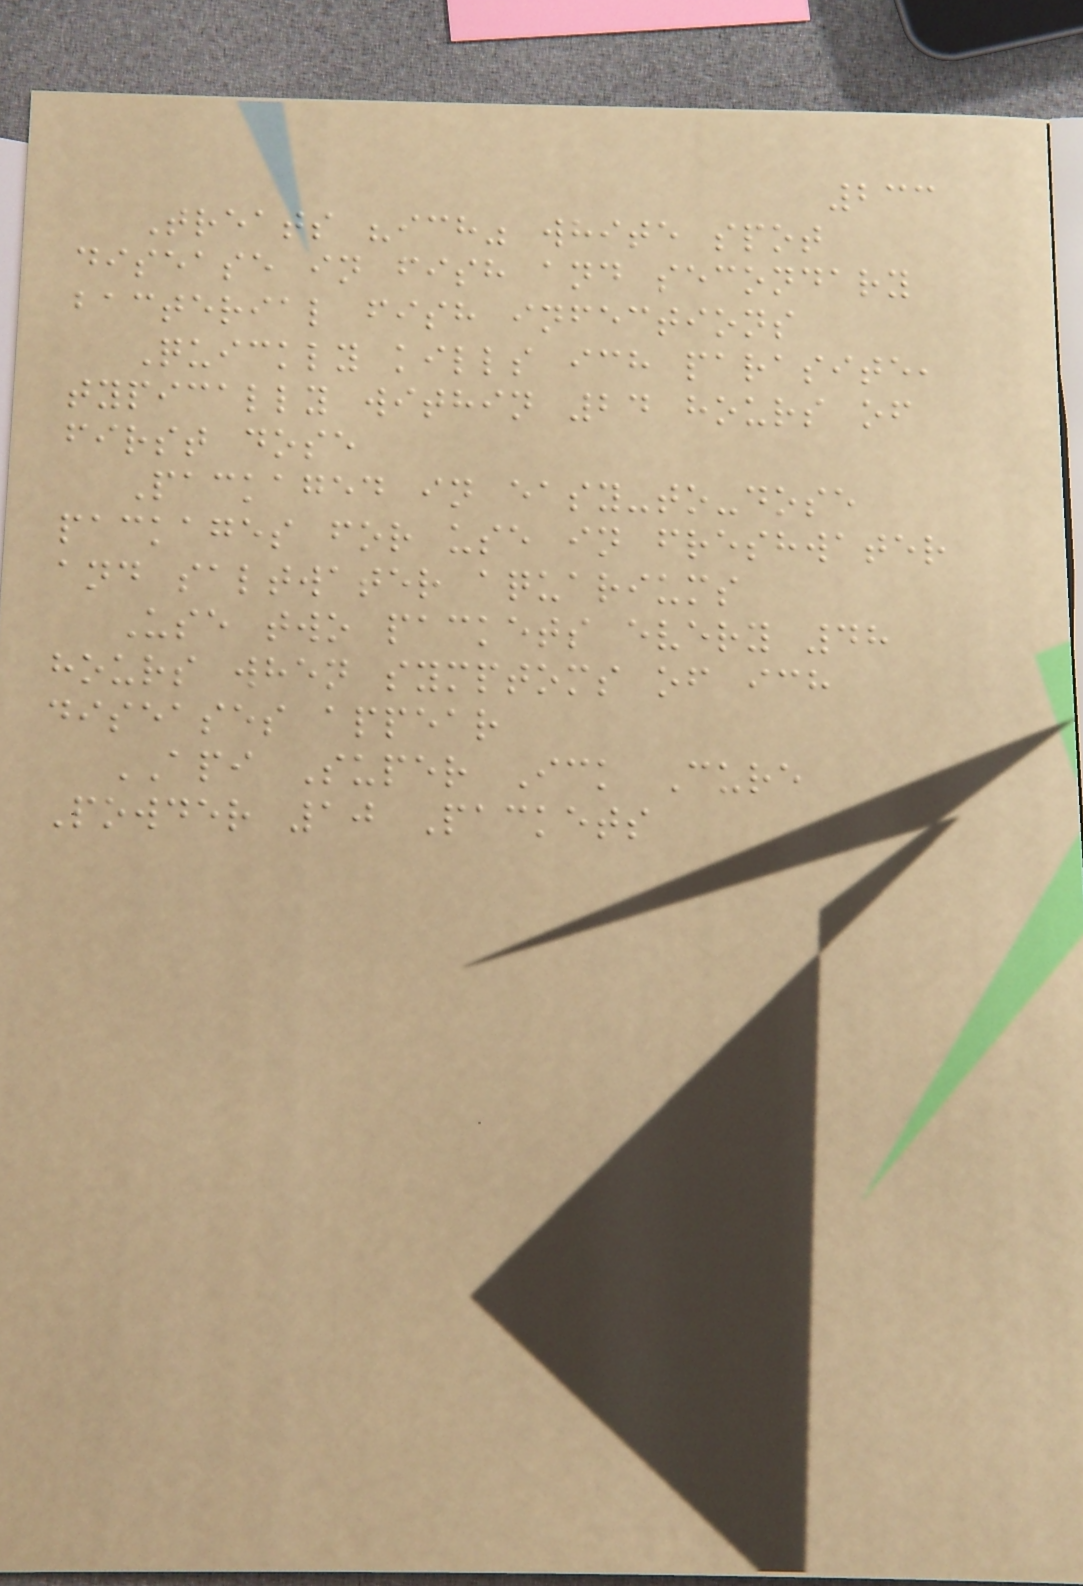233
Treats "ich" white spot
disease in fish and secondary
bacterial fish infections
Quickly kills ich parasite,
typically within 24 hours of
first dose
Packaged in easy-to-dose
packages for use in freshwater
and saltwater aquariums
Use two packets every 48
hours when symptoms of ich
diseases appear
API Super Ick Cure
Powder 10 Packets
